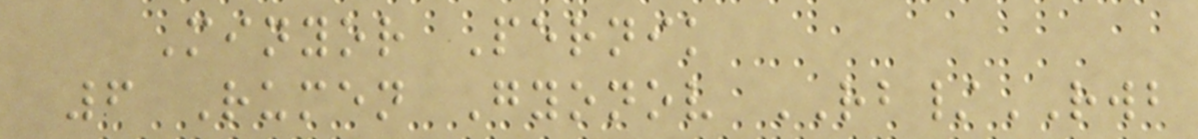Minyor Pernik
6 Rumen Gyonov RB/RWB
